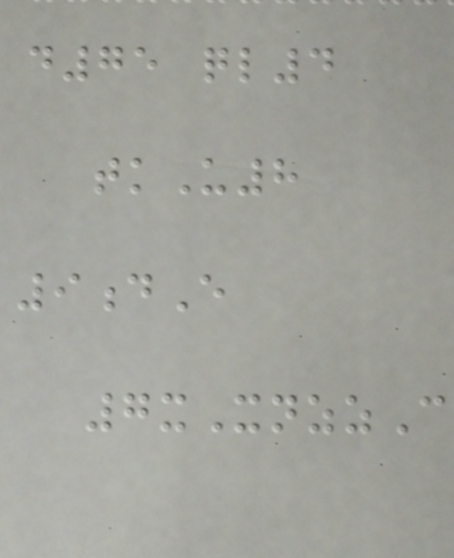d75 ql4
tkU8
9dE
7xXnzzC
